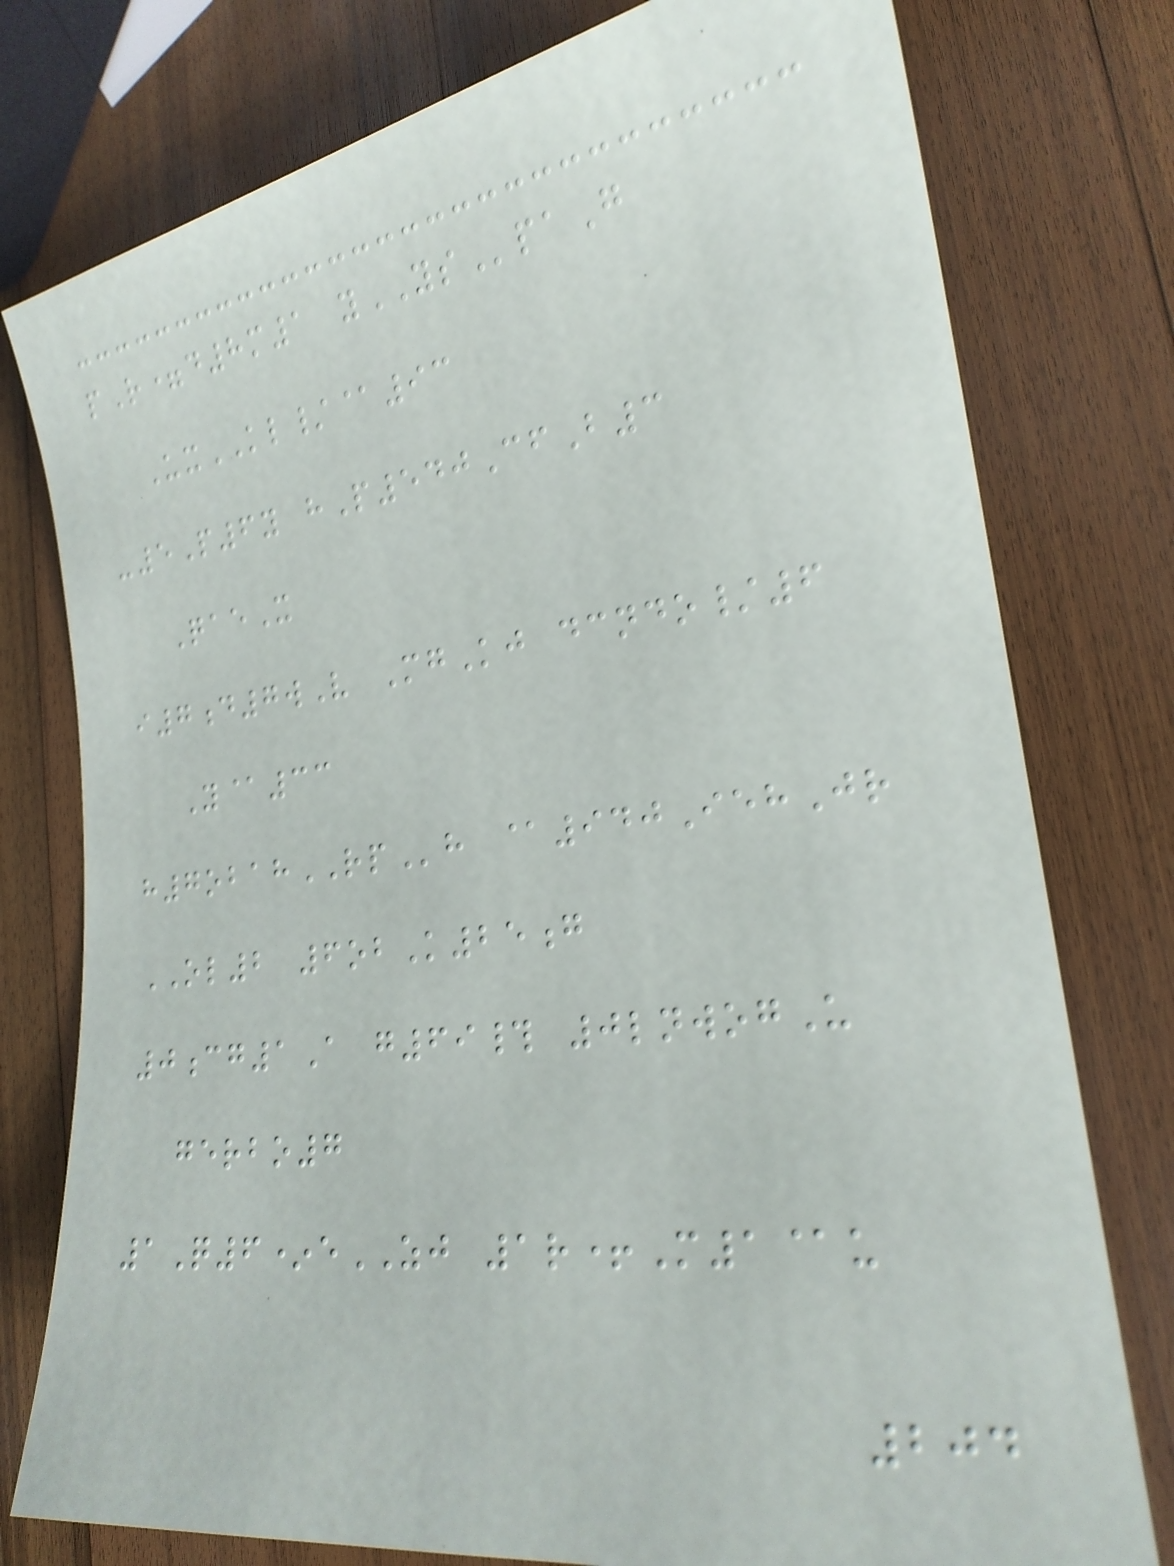pR=d8m1 yYSpaG
UxKL/@93
-5P6y hP540CfB3
QaeX
i7d7wV MgKj dcndo/6
Y@33
h7obahRPh @940IehJr
OL2 6obK25g
0cg1A g69# 0lnwogU
gerbo7
1Q6*eZJ 1r+M1@u
204
